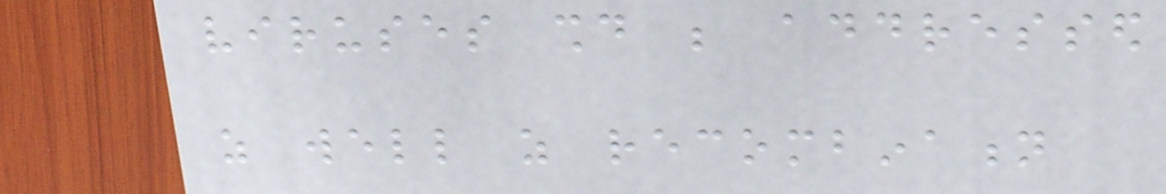viruses should be addressed
as well as recombination
